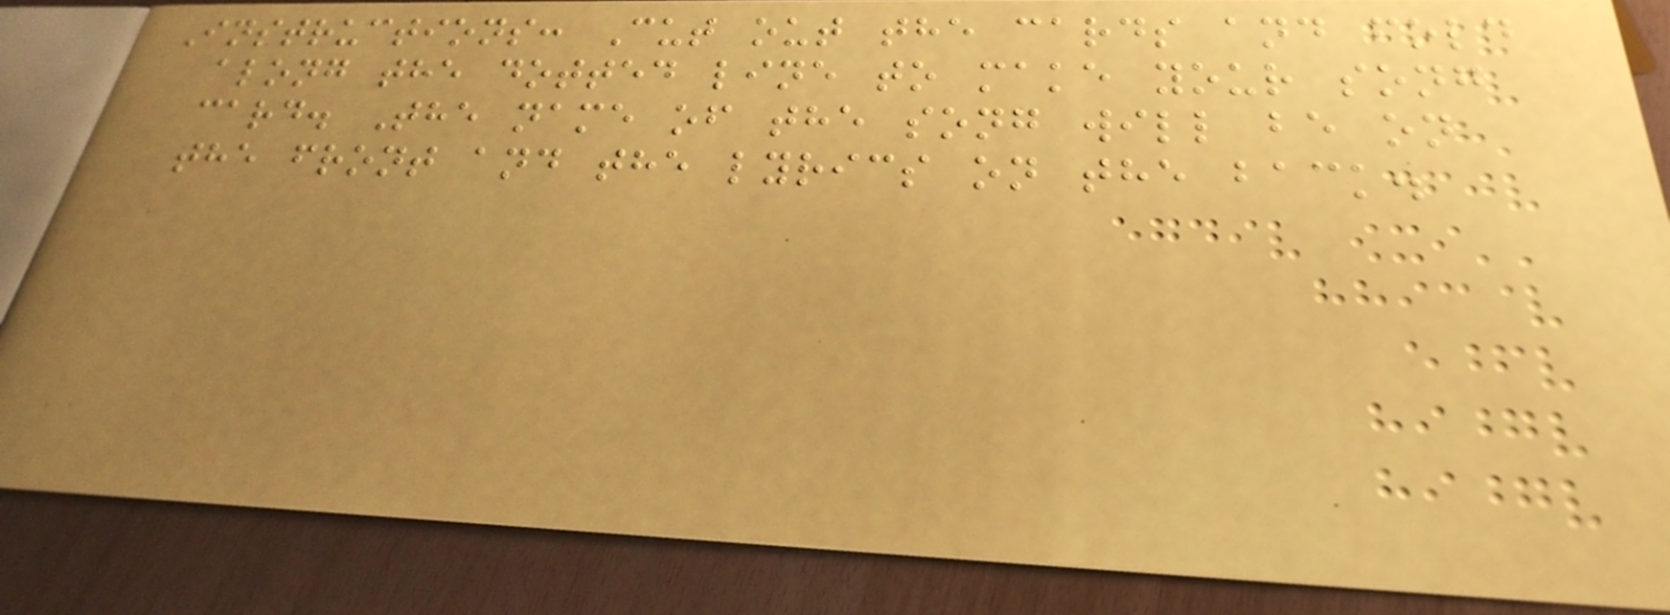Instructions: Cut out the cards and fold
along the dotted line to make your song
card. The name of the song will be on
the front and the lyrics on the back.
